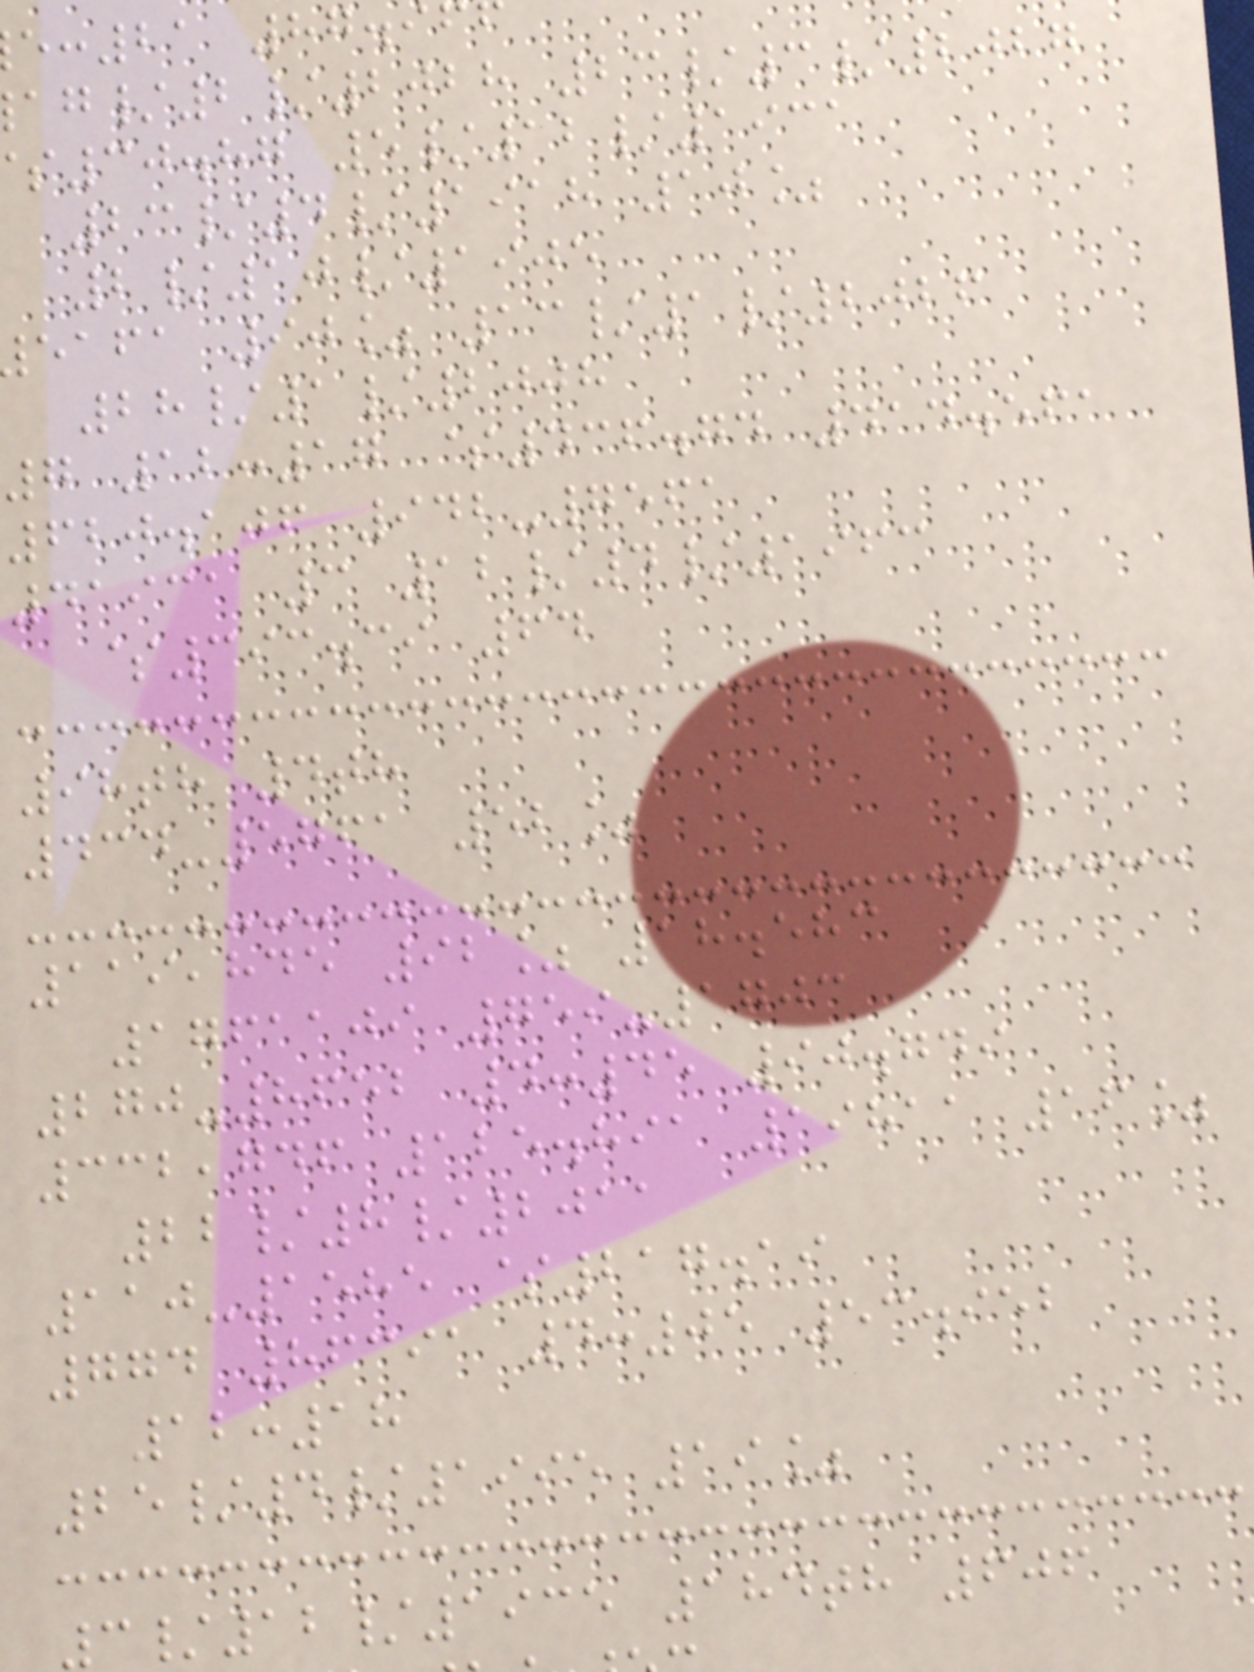:21 87.96
/2/2028 23/3/2027
30.87 5/12/1931
23/4/1918 10%
2/10/1905
eafa 90% 13/1/2026
28/1/2008
7 12:17 $436.74 414.561
620.106 942-7561
41931 3 12/4/1963
$393.39 64
98th 4th
434-5761 52%
119,845 92% 18.583
1761109 759-1703
270-8652 4:45 90.749
332,746 125.891 19811 16%
22/8/2011
110-1585 $217.19
774 86391 4:05 53.952
12:18
25/4/1995 19%
3/12/1935 184th 606
